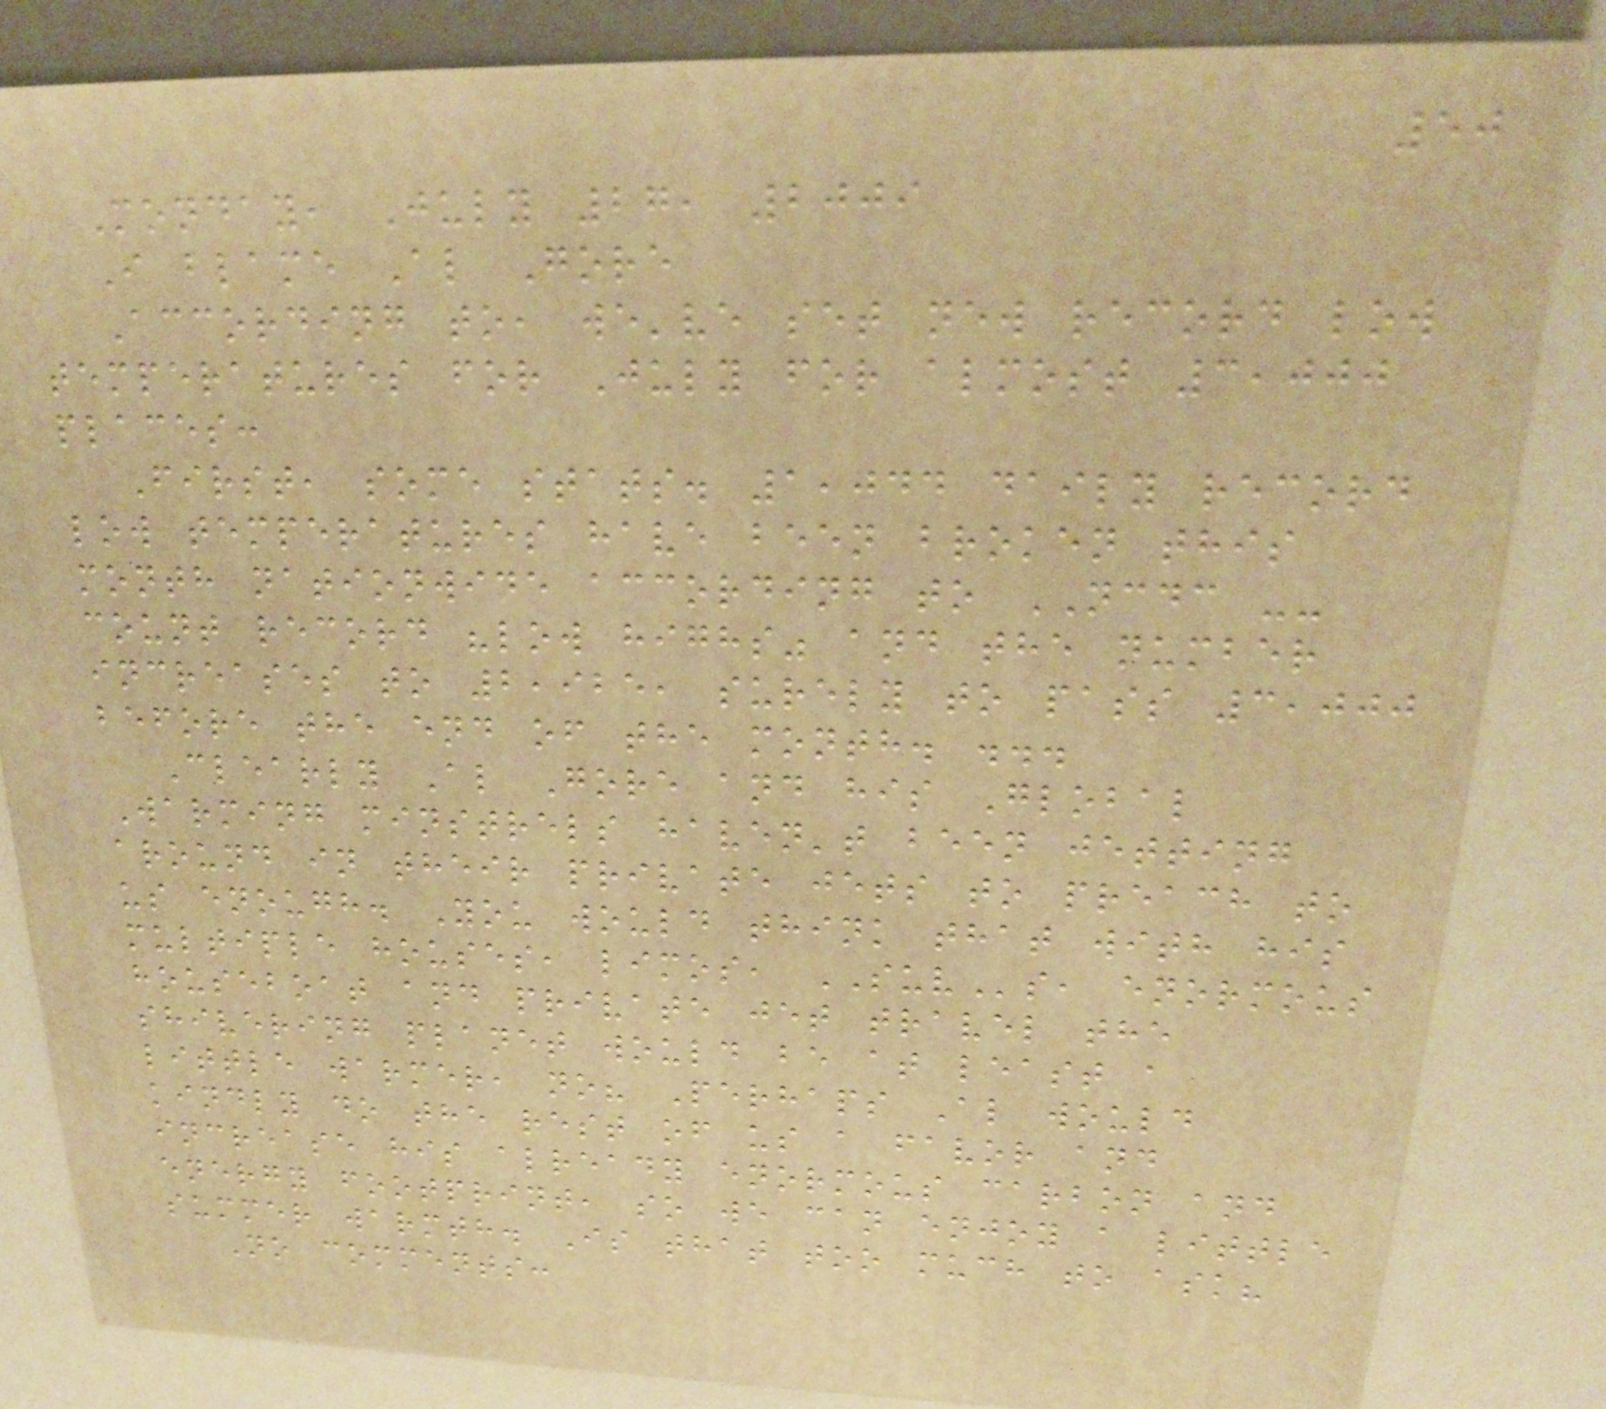50
Monday, July 27, 2009
I blame Al Gore
According to, we've set new record low
temperatures for July for almost 3,000
places:
First, some stats. 1,044 daily record
low temperatures have been broken this
month nationwide according to NCDC --
count record "low highs" and the number
increases to 2,925, surely to pass 3,000
before the end of the month. ...
Clearly Al Gore and his Global
Warming minstrels haven't been jetting
around in their private jets to preach to
us enough. You would think that with his
multiple houses, limos, SUVs, enormous
houseboat and private jet travel the
shivering planet would be at least a
little warmer, no? Perhaps Al would
kindly do the rest of us a favor and
increase his already enormous carbon and
energy footprint, so we can enjoy a little
summer warmth. Is that too much to ask?
No comments:
